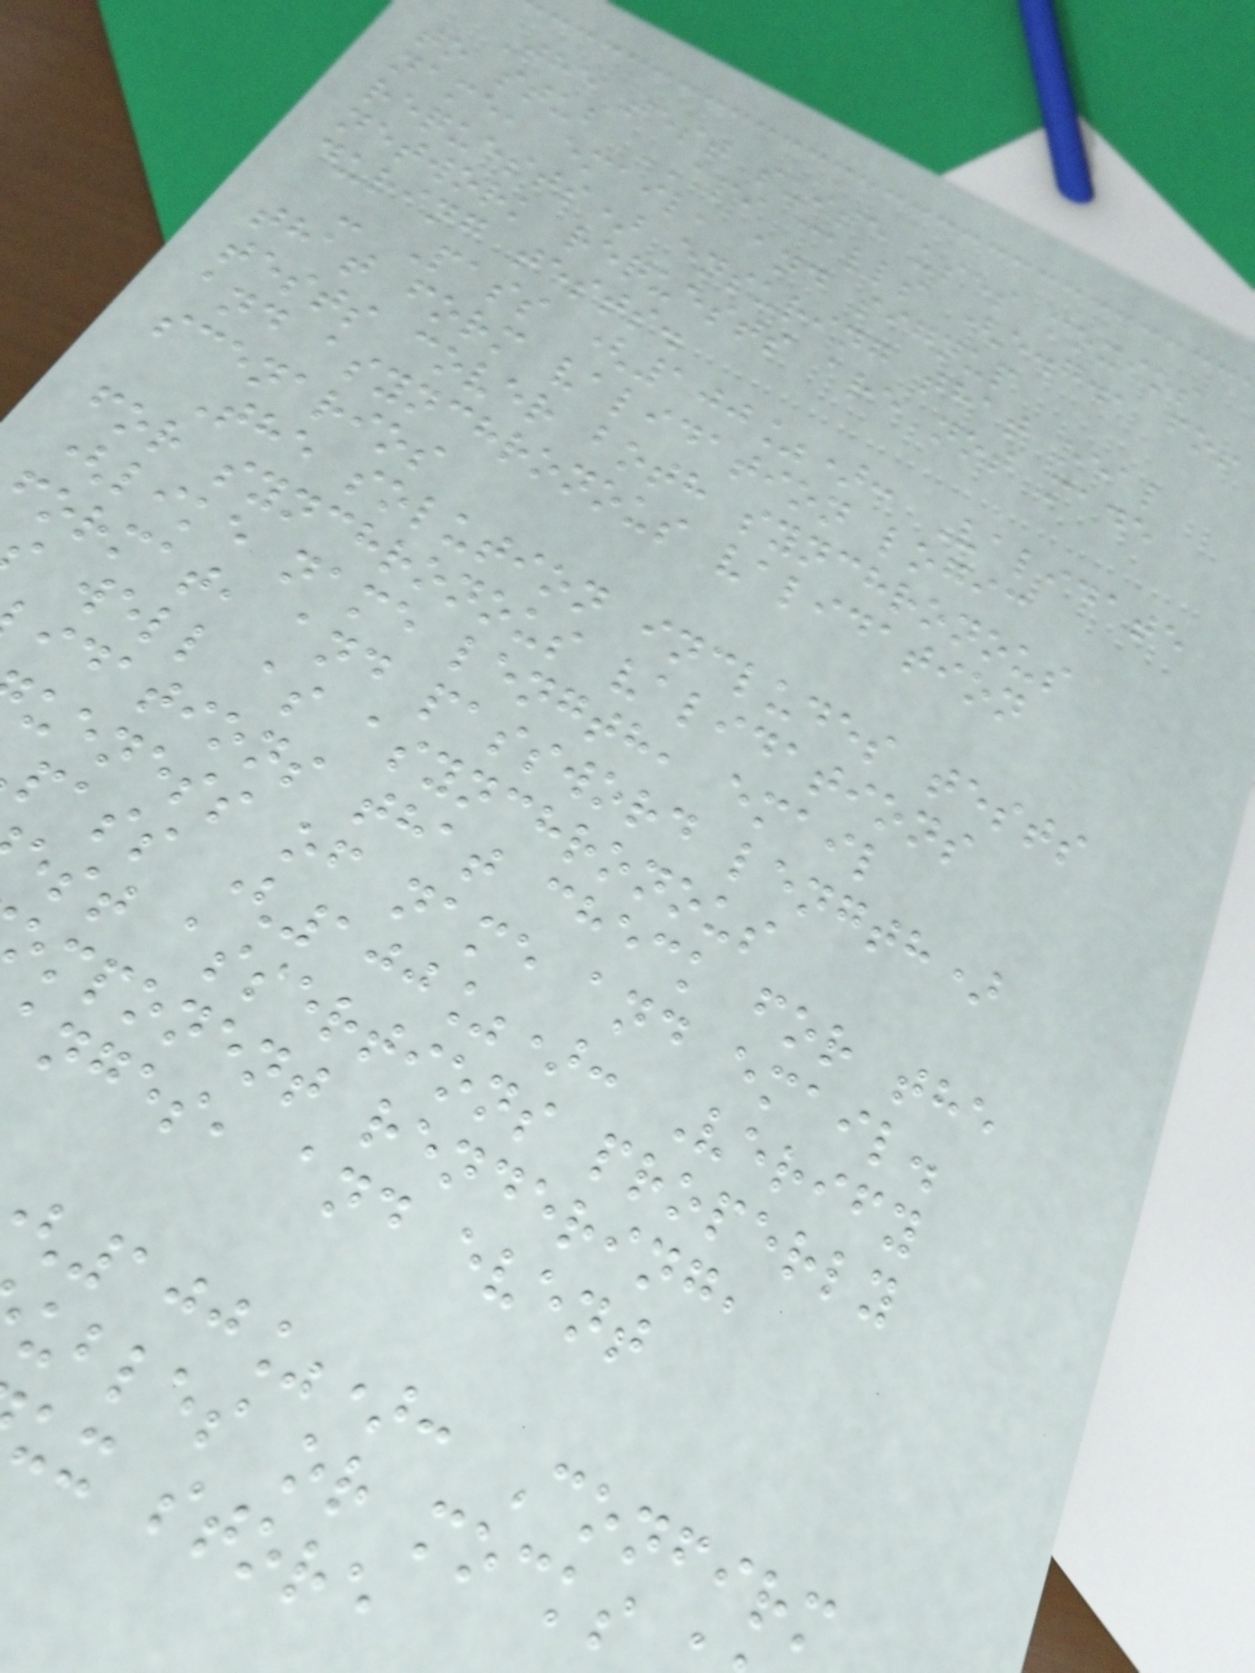The test suite uses moxios
to stub API calls (e.g., for
name, email, and signup
requests) ensuring that real
network requests are not made
during tests.
- Pass (100%): Validate
that form validation logic
tests cover both synchronous
and asynchronous validation
scenarios
The solution includes tests
for synchronous validations
(like name length, email
format, and password length)
well as asynchronous
idations that check for the
ueness of name and email.
pass (100%): Verify
est assertions properly
omponent rendering,
nges, and event
100%): Confirm
ubles or mocks
ux store
